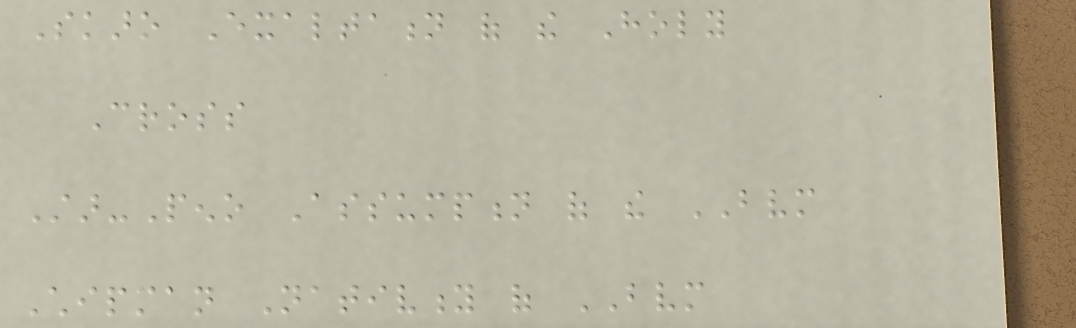Skaro Exaltation of the Holy
Cross
Star-Peno Assumption of the BVM
Chipman Nativity of BVM
